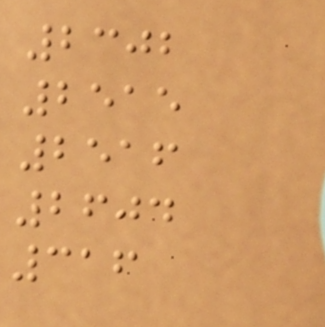2302
2515
2516
2604
316
